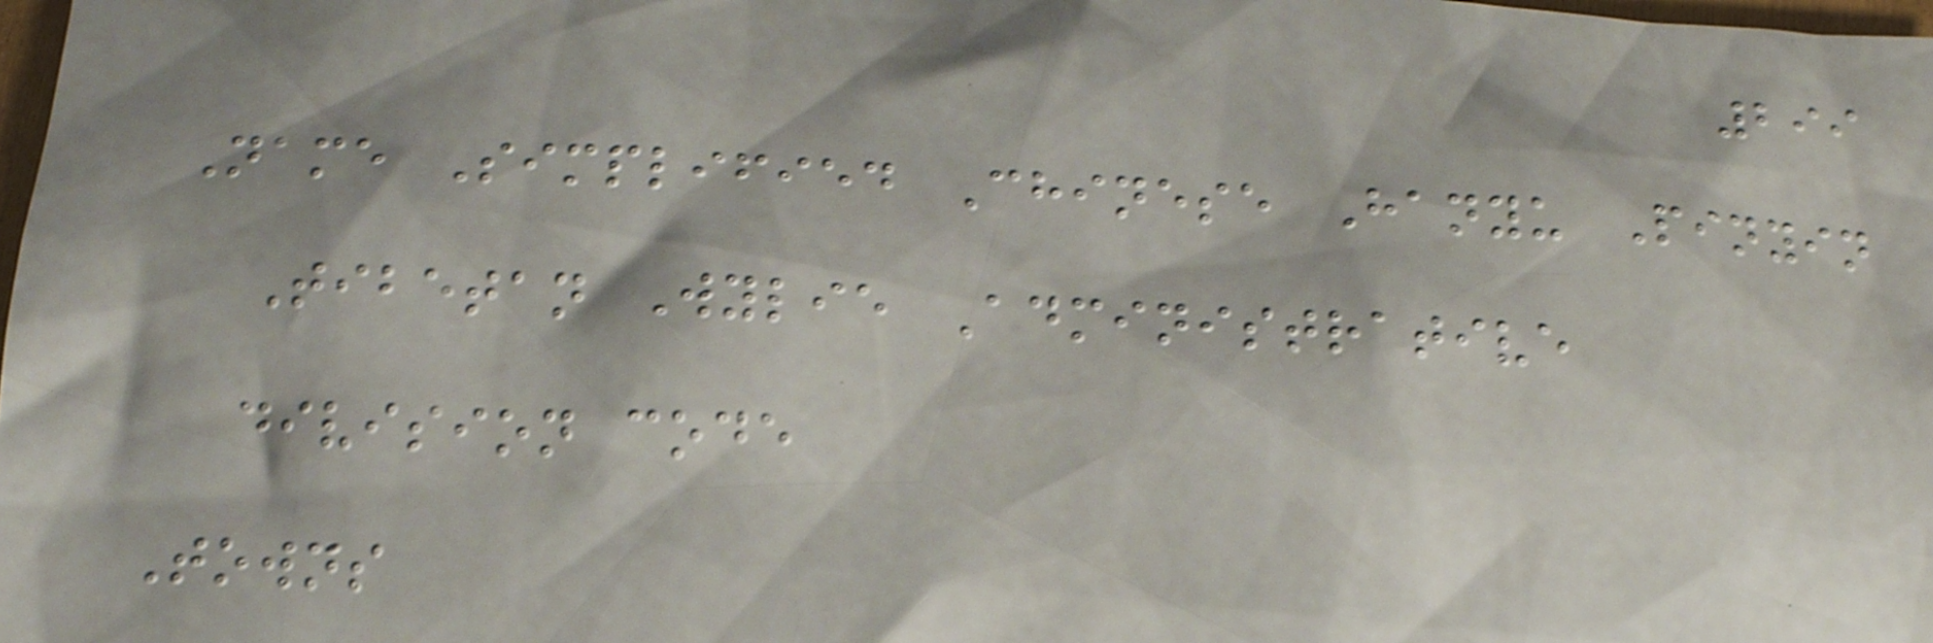299
Name Simplified Chinese Hanyu Pinyin
Tibetan Wylie Administrative
division code
Towns
